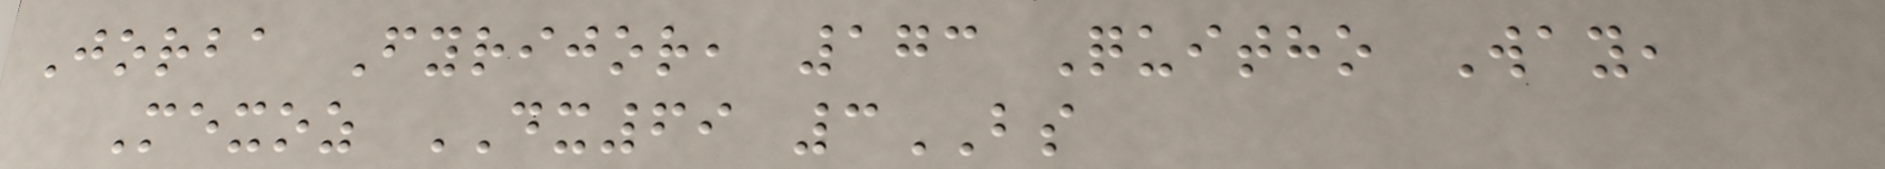Jorba Fyrijor, 173 Quitho Way,
Mexoz DX69 3BS
